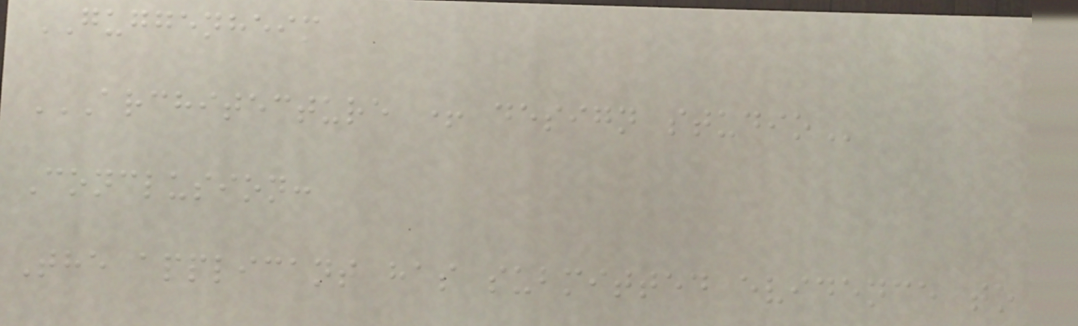GUGGENHEIM
ARCHITECTURE + DESIGN STUDIO
Conclusion:
The applicant has submitted evidence to
